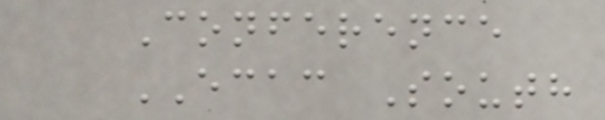Conference
ECAC South
